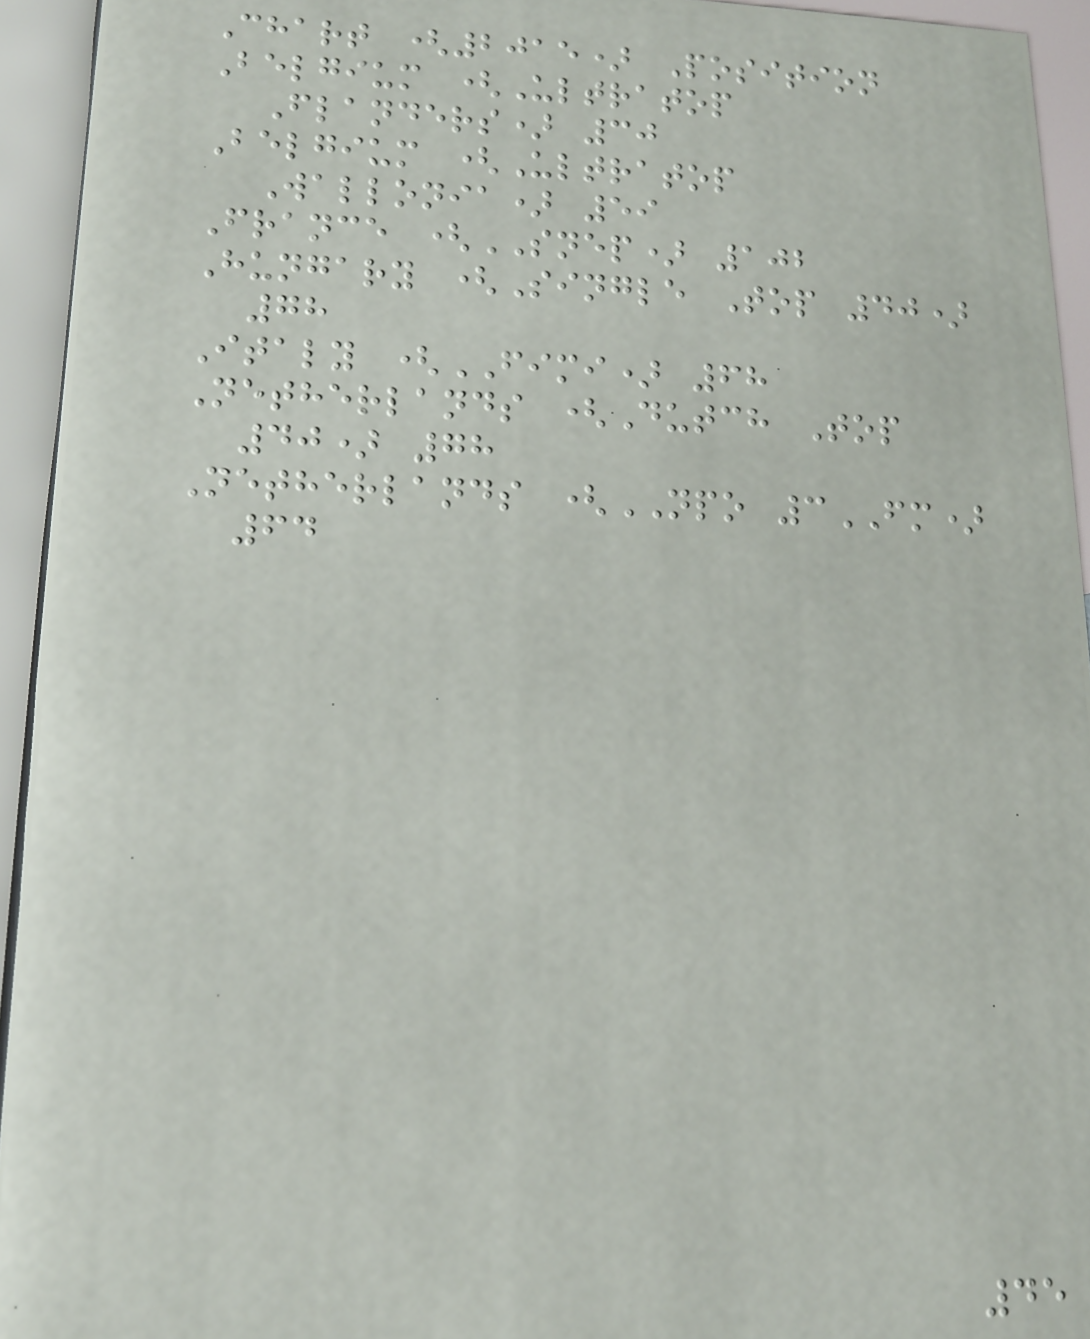Chart (2015) Position
Belgium (Ultratop
Flanders) 30
Belgium (Ultratop
Wallonia) 59
France (SNEP) 102
Hungary (Single Top 40)
78
Italy (FIMI) 68
Netherlands (Dutch Top
40) 78
Netherlands (NPO 3FM)
64
45
